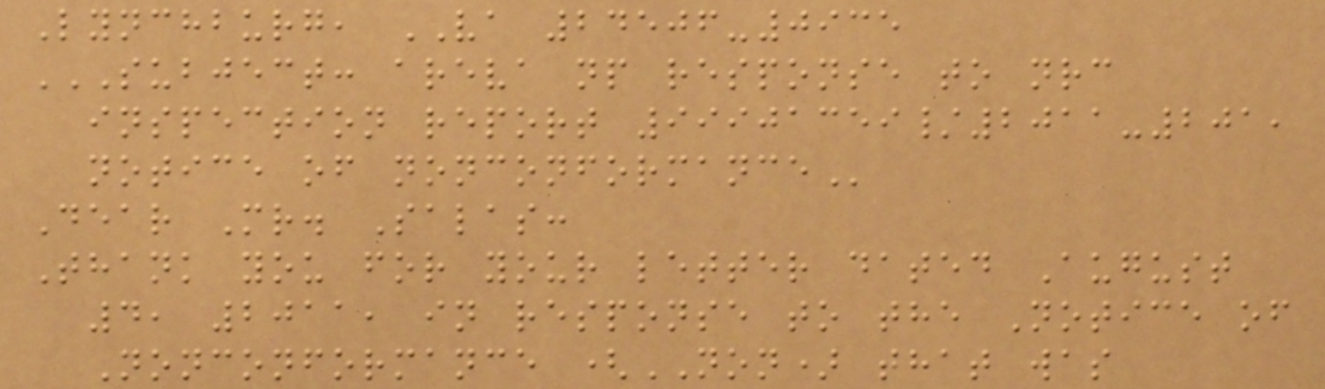Lynchburg, VA 24506-0935
SUBJECT: AREVA NP RESPONSE TO NRC
INSPECTION REPORT 99901359/2011-201,
NOTICE OF NONCONFORMANCE
Dear Mr. Salas:
Thank you for your letter dated August
4, 2011, in response to the Notice of
Nonconformance (NON) that was
